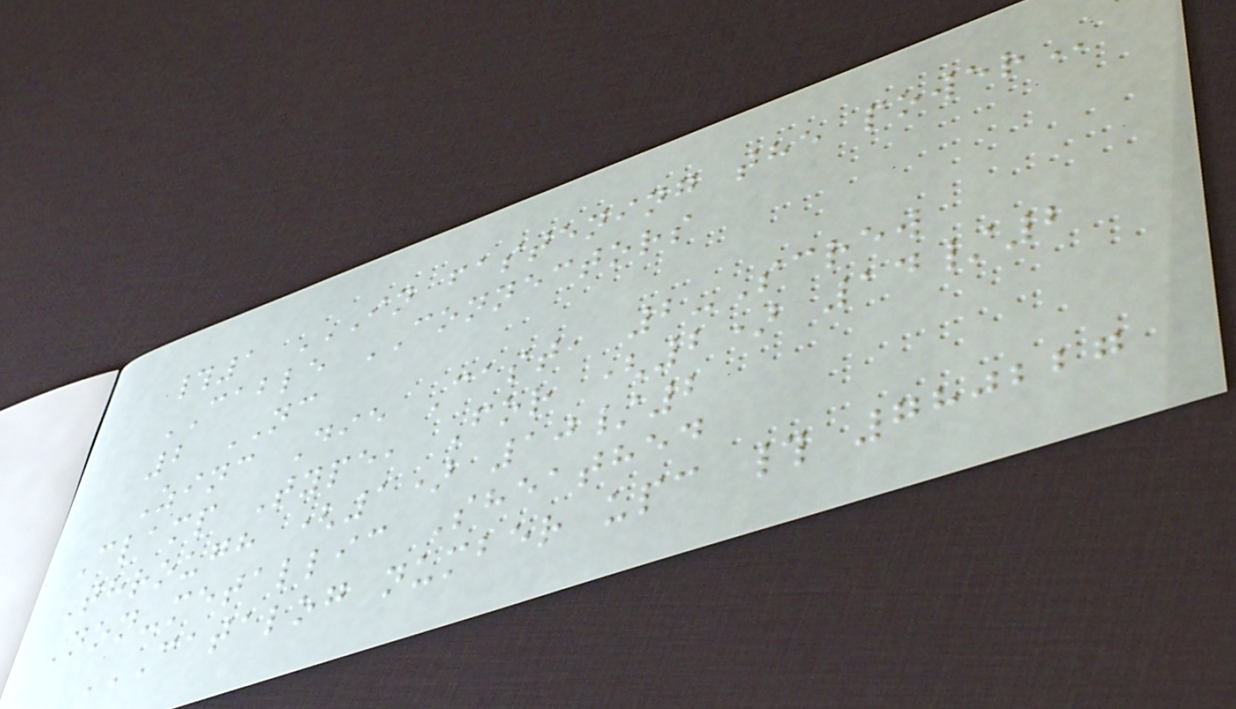#1 IN FASTENING THE POWER
CABLE CONNECTORS
2 NC
Zinc Die Cast, 2-Screw
Clamp Type, For (2) 14/2
Through (1) 10/2
Non-metallic Sheathed
CATALOG NUMBER UPC # 780227
